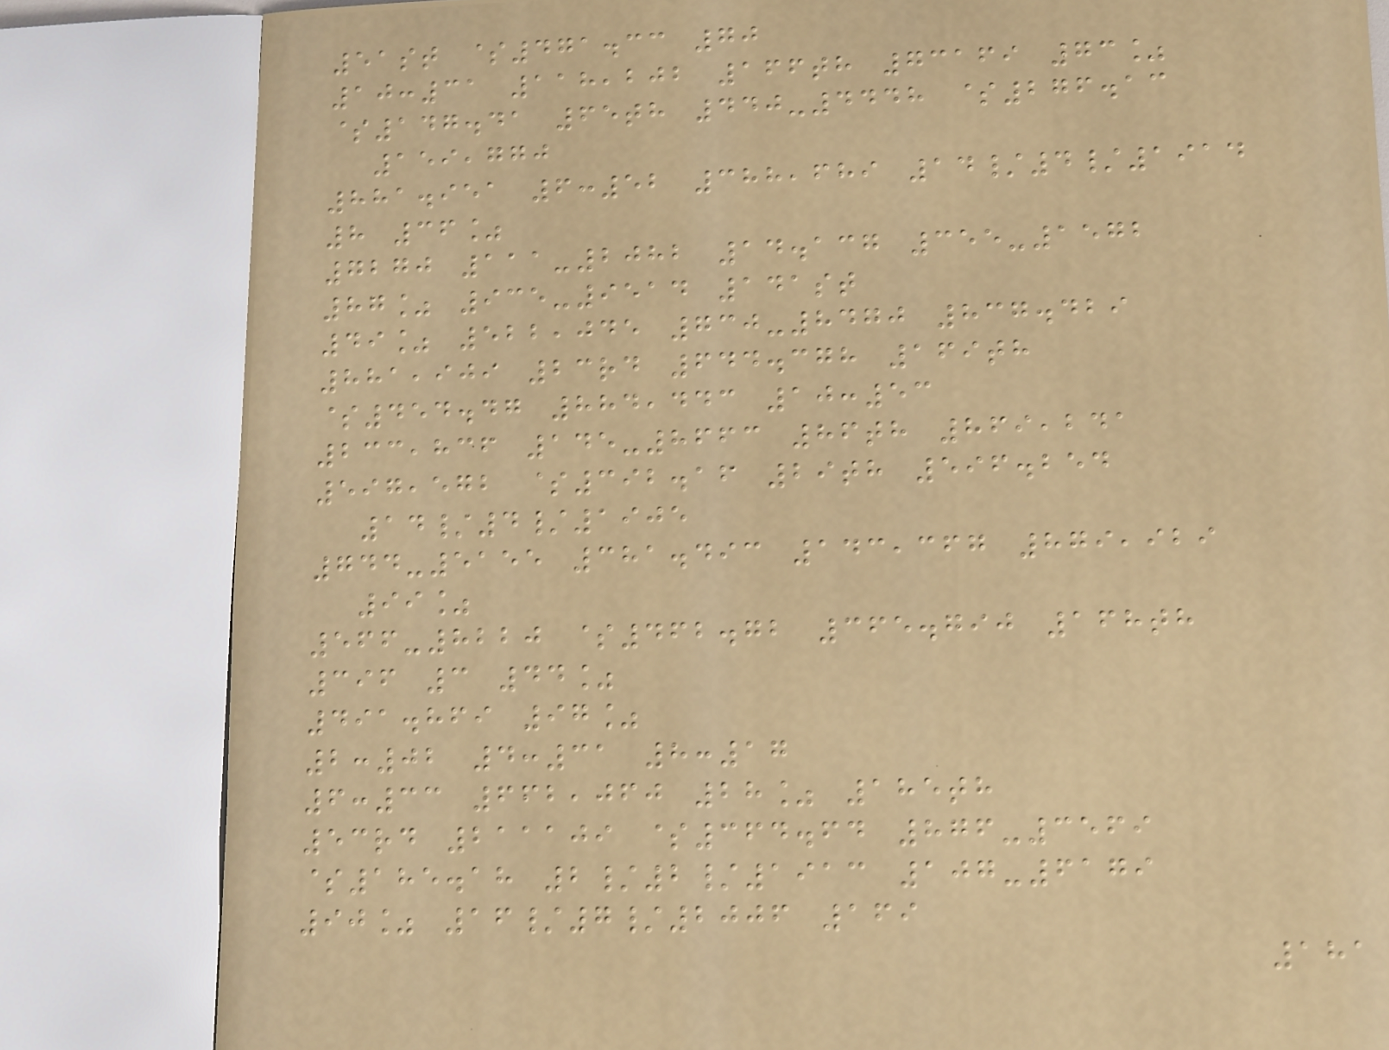51st $471.33 70
10:31 118,202 166th 73169 73%
$147.41 65th 440-4448 $276.13
159,770
881.951 6:52 388,689 14/4/1914
8 36%
7270 111-2082 14.137 355-1572
87% 935-9514 141st
49% 522,045 730-8470 837.429
881,909 23rd 644.378 169th
$454.47 884,443 10:53
233,836 145-8663 86th 869,241
597,572 $392.16 29th 596.254
14/4/1905
744-5155 381.493 143,367 879,929
99%
566-8220 $462.72 365.790 168th
396 3 44%
491.869 97%
2:02 4:31 8:17
6:33 662,060 28% 185th
53rd 211109 $364.64 876-3569
$185.18 2/2/1913 107-6179
90% 16/7/2006 169
181
